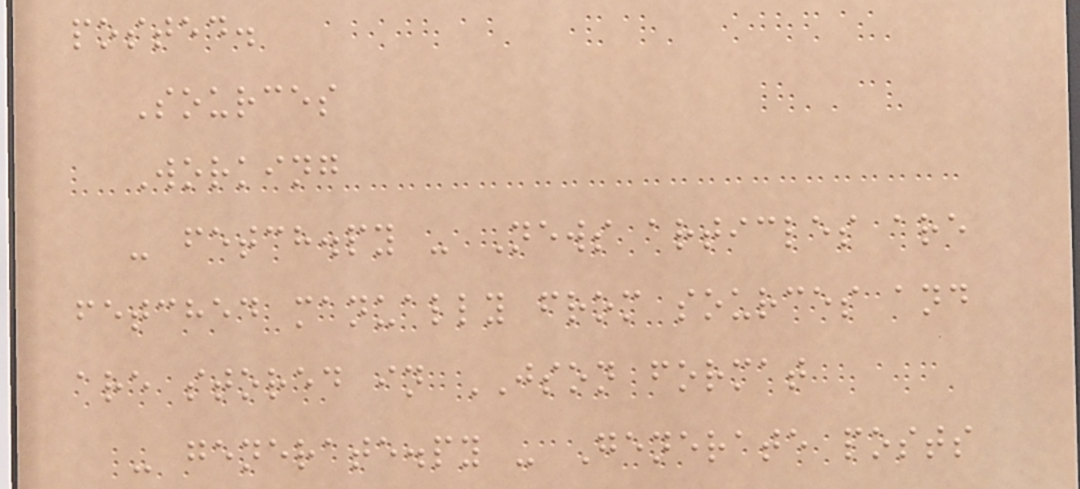posted.
Sources
Working
- fetch.py - News articles are
fetched manually from sources and
are stored in JSON format
- generate.py - Generate posts
